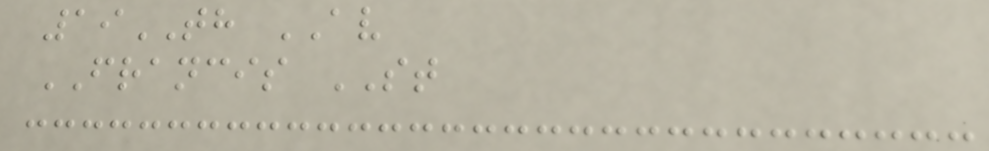19TH AV
FRANCIS ST
